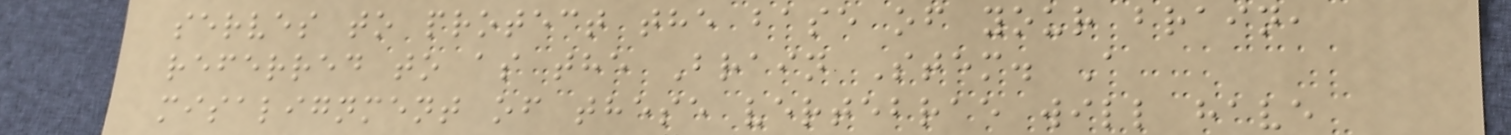serves to protect the base of your brain,
referred to as the Brain Stem. A
misalignment of these vertebrae will have
